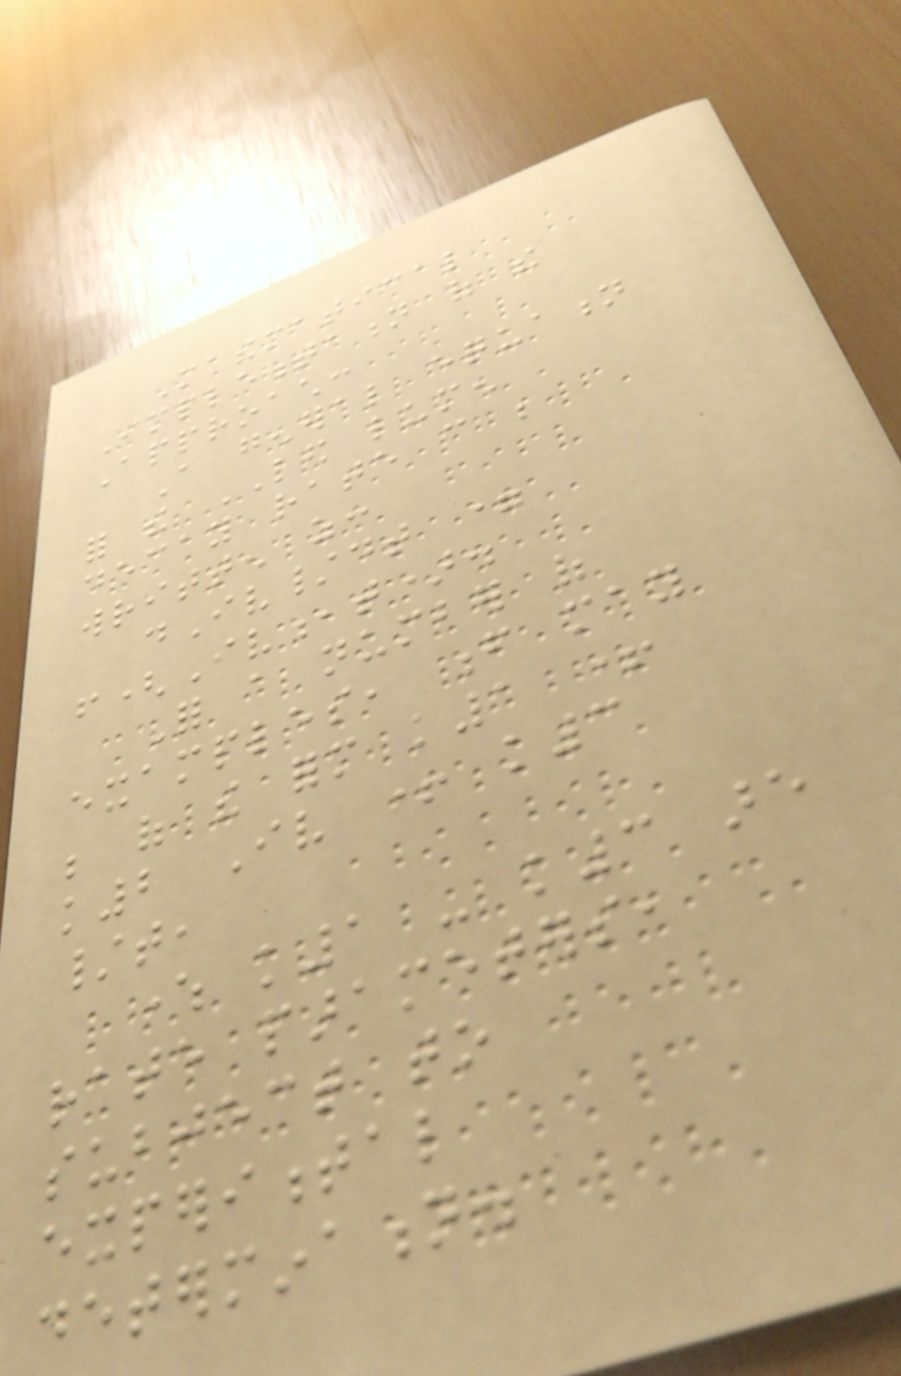Mathematical
Implementation of the
Approach:
A general equation
for the LED lumen
decay rate can be
written as:
dIv/dt =
f(Iv,t).
For a number of
examples, f may
be of the form k1 +
k2 Iv + k3
/t,
where k1 - k3 are
rate parameters,
subject to
experimental
determination.
